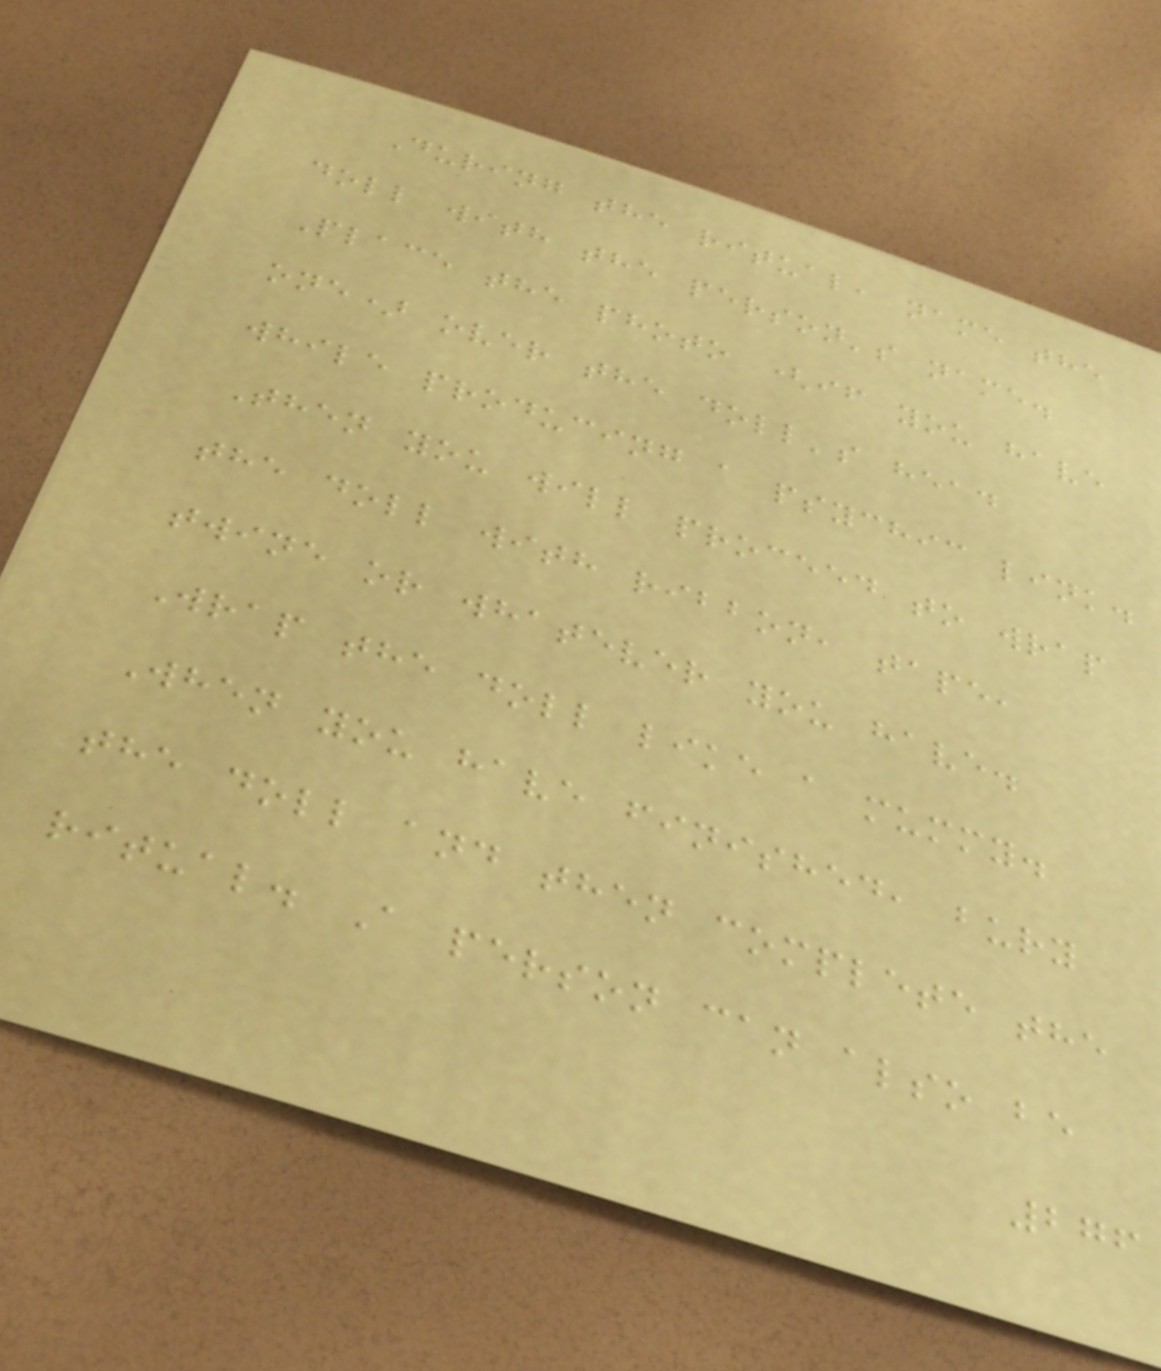During the ritual, name the
doll with the person's name.
Place the photo (if you have
one) over the doll's head
while producing a psychic link.
Then you will proceed to wrap
the doll with ribbon, tape,
twine or whatever you have.
Wrap the doll like a mummy.
When you have finished, bury
the doll and then complete the
ritual. A person can also be
276
